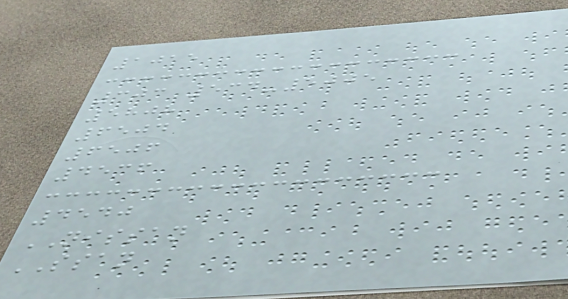1015
303 534-5005
5808
6504
6506
4536
4540
NISSAN
SSAN
